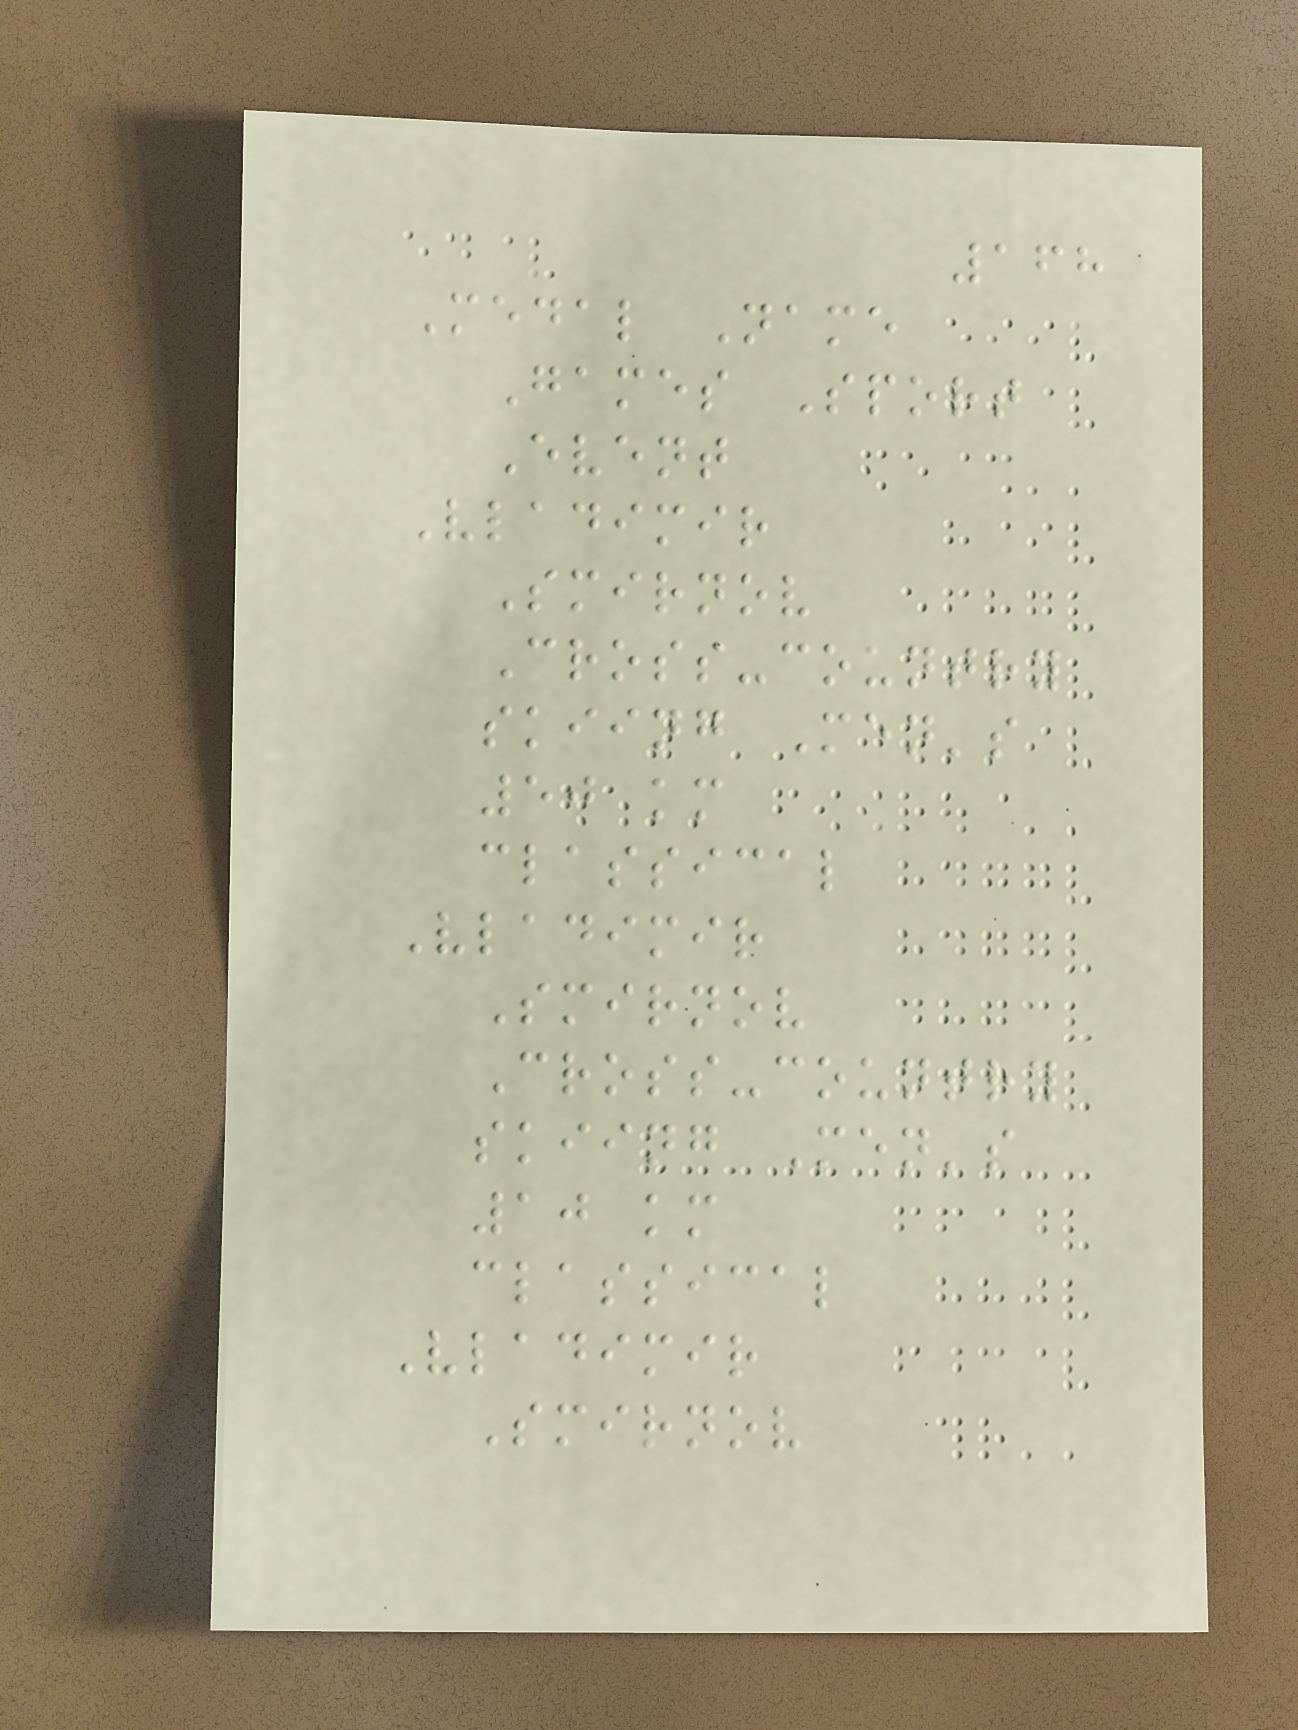168
Medal Name
Games Sport
Event
Vladimir
Smirnov
Cross-country
skiing Men's
50 km
classical
Vladimir
Smirnov
Cross-country
skiing Men's
10 km
classical
Vladimir
Smirnov
